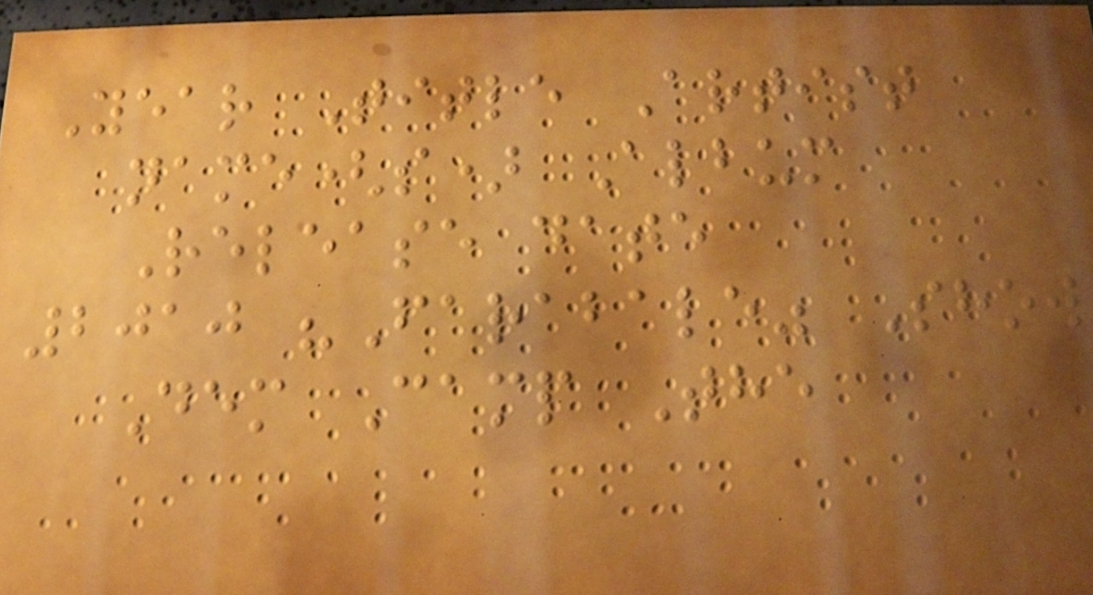Year Title Artist
name(s) Album
Release date
2010 "Farabale" Show
Dem Camp The
